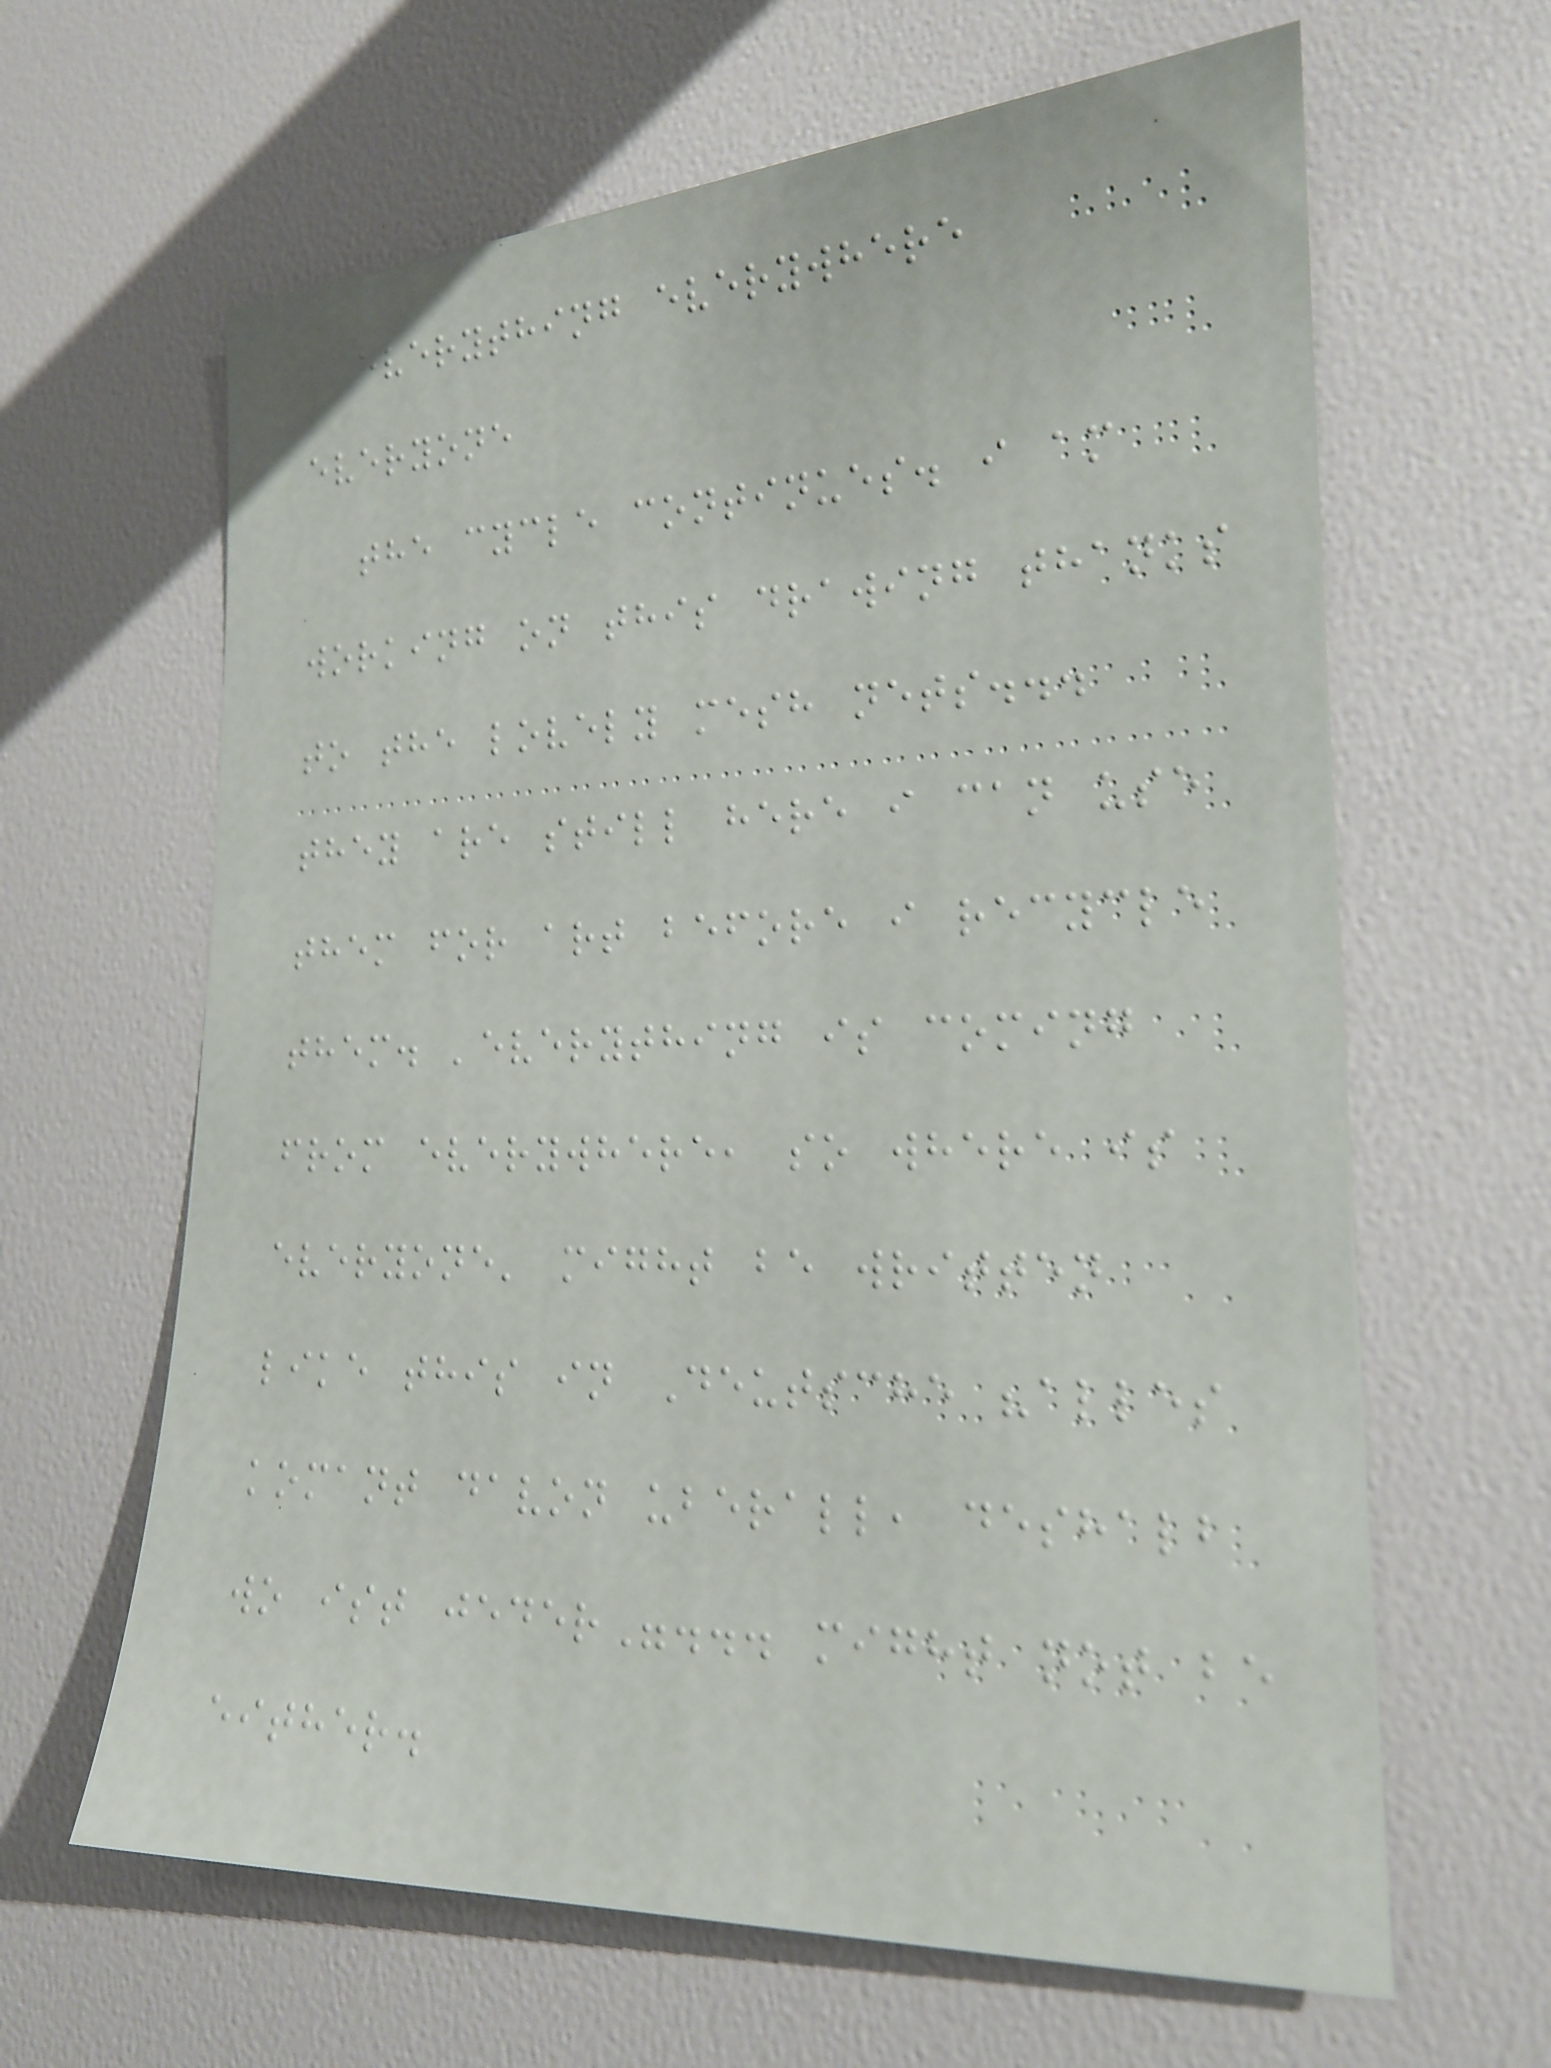everything everywhere
everyone
the cycle continues. i am
working on this drawing thanks
to the lovely mesh nets...
they are still here i can use
them for art before i recycle
them. 'everything is coming
from everywhere, so where is
everyone' might be written
like this in Deutsche "alles
komant davon uberall, deshalb
wo ist jeder"... might not be
either.
